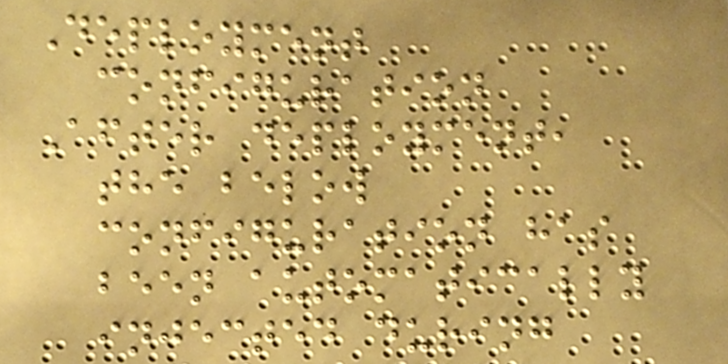Deployment
configuration
After deployment,
the below
configuration has
been automatically
injected during
